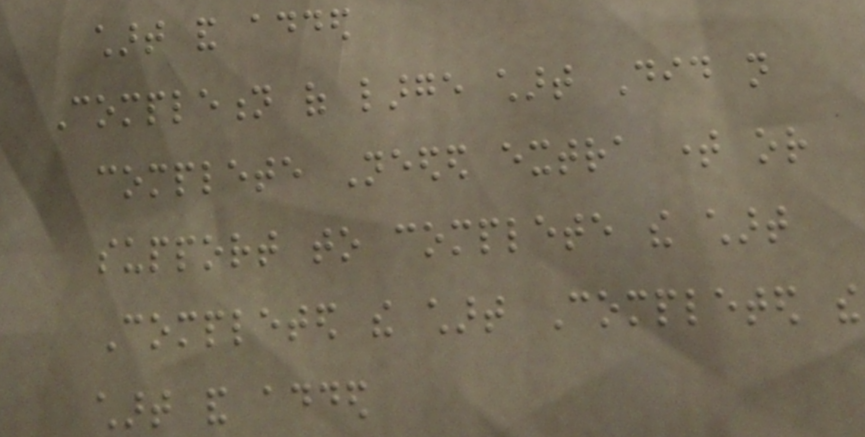chart and added
Completion of large chart Did not
complete Needed extra time or
support to complete the chart
Completed the chart Completed the
chart and added
